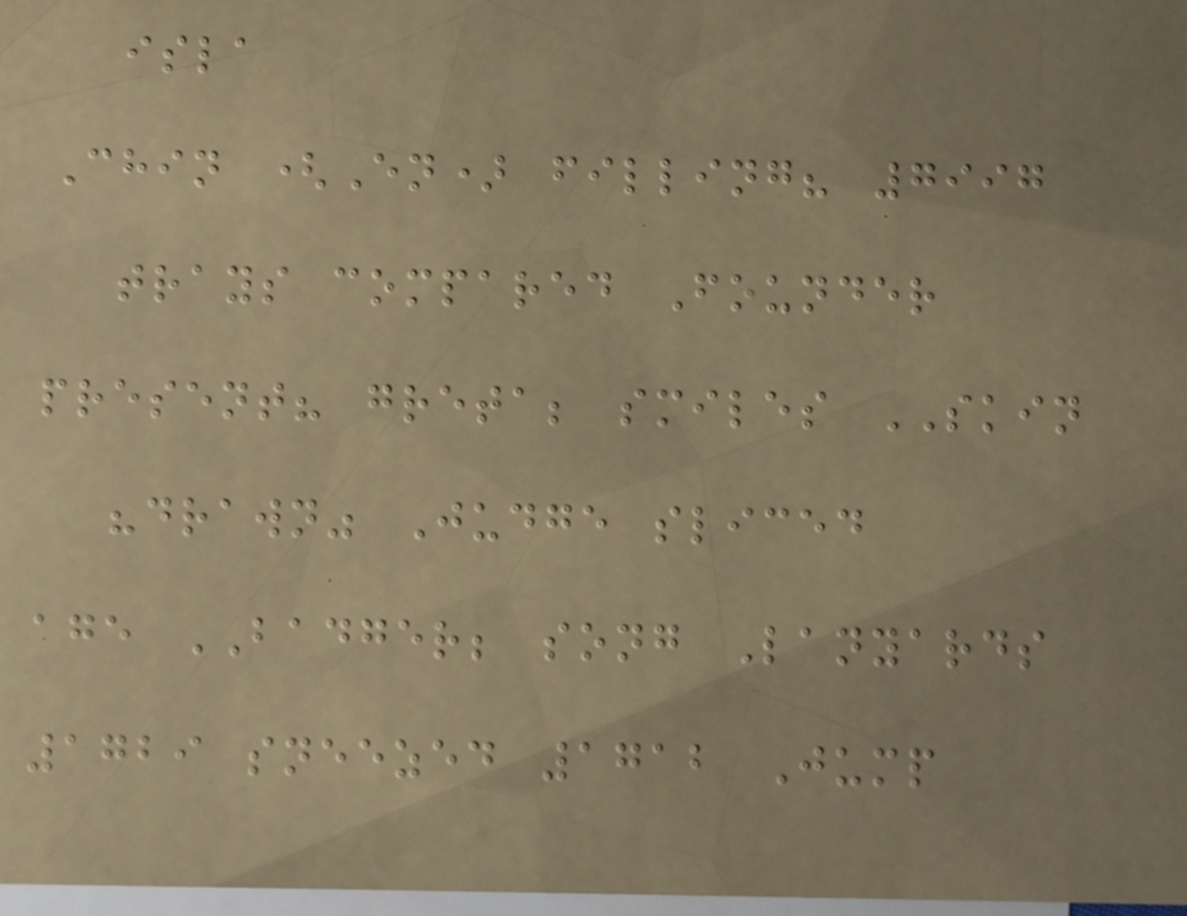isla
Chin (En) filling? 7997
trays compared Founder
present? greta; smiles SKIN
"drawn" Judge sliced
age BADGER; song Lanyards
1729 sneezed 1712 Jump
